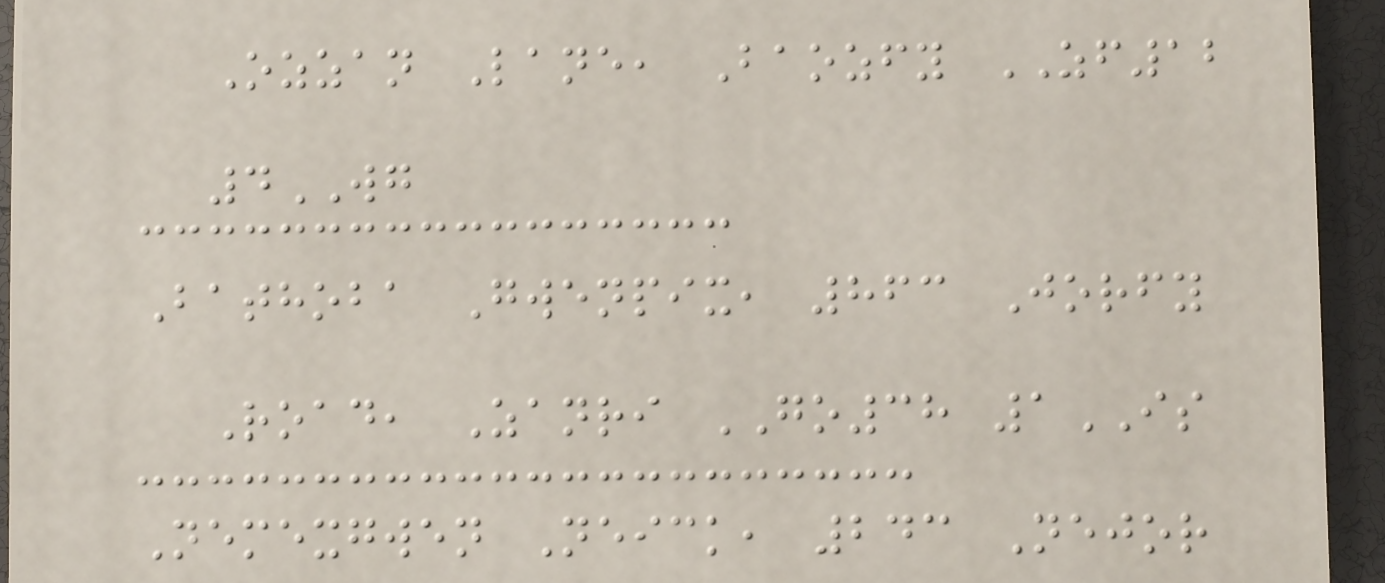Ozzan Lane, Baozfy ZF12
4WG
Bathoba Gwenpix, 863 Jorfy
Road, Zanri GO38 1IS
Nemexgwen Neick, 243 Nejor
